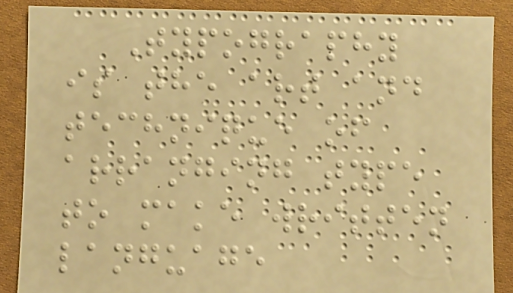Typography
is the art and
technique of
arranging type
to make written
language
